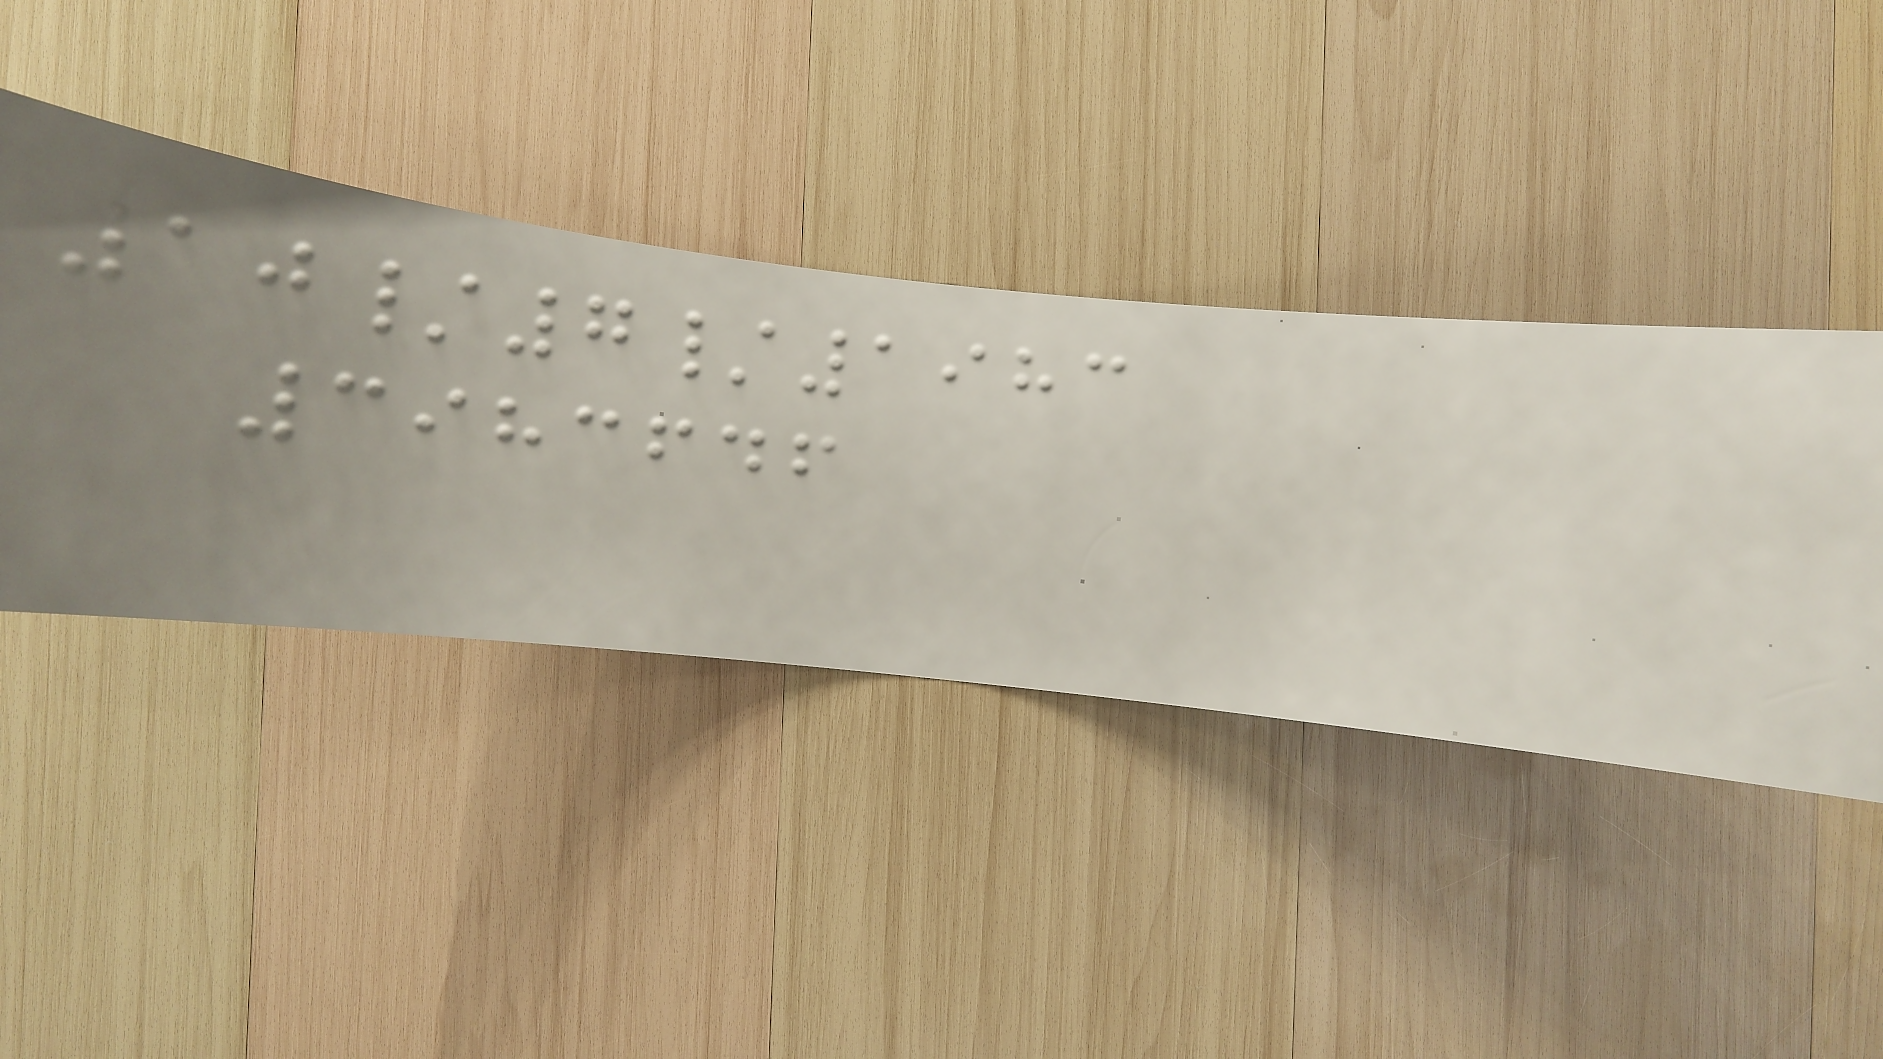10/7/1983
3983646
